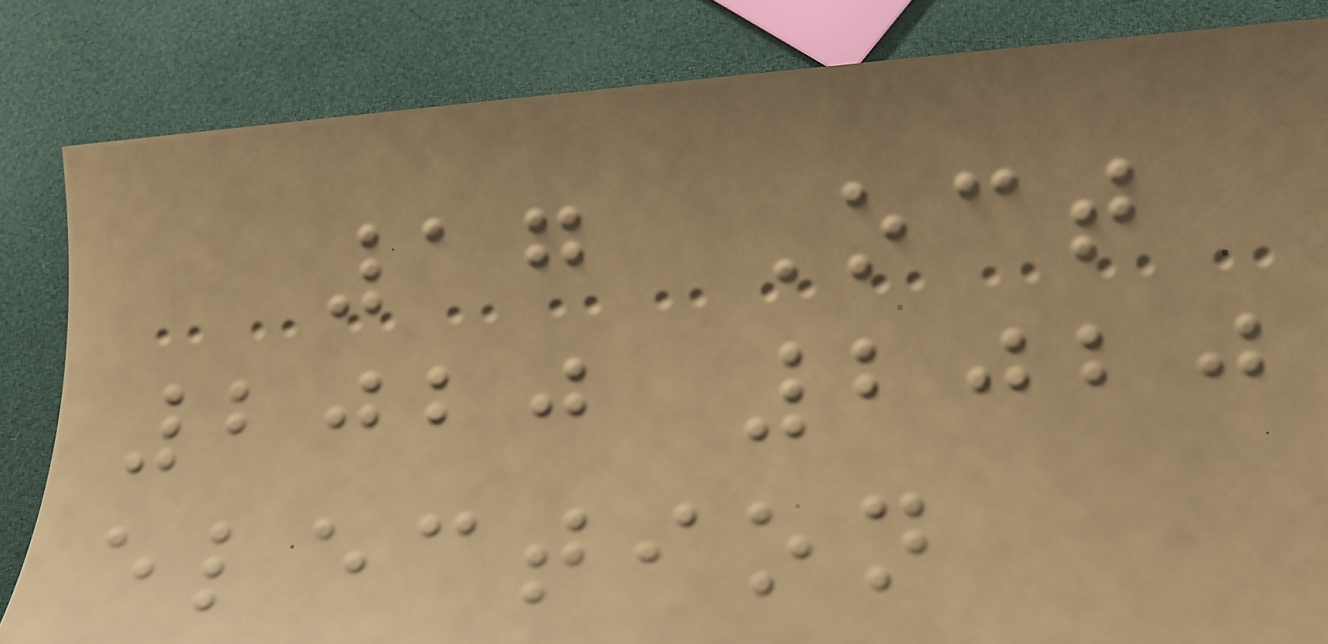17 Oct
2020 2020
election
